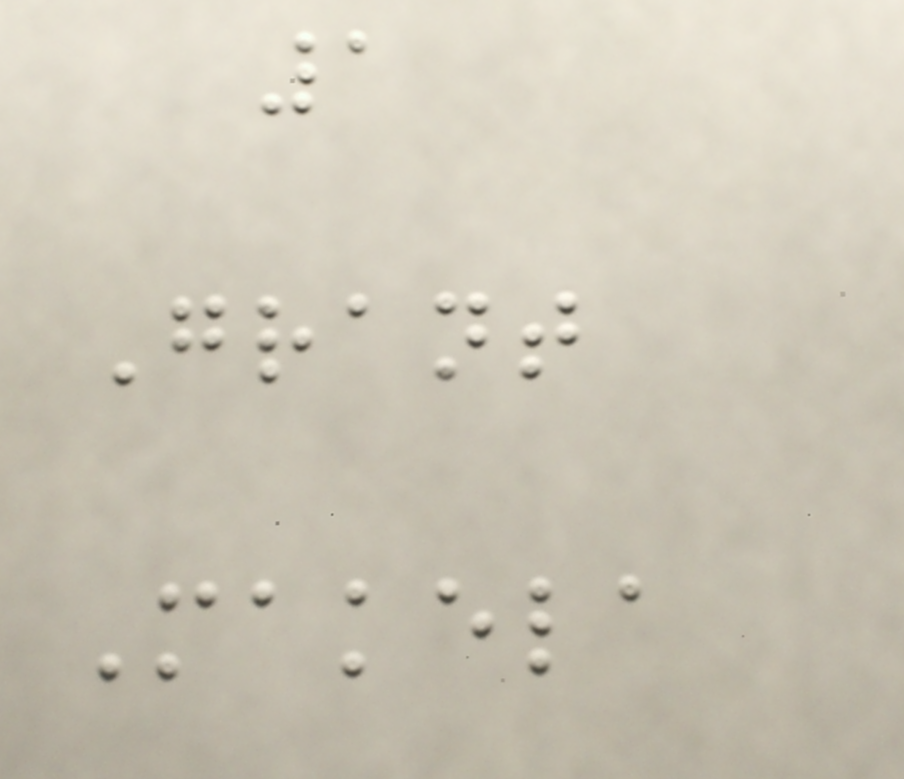1
Grant
Makela
